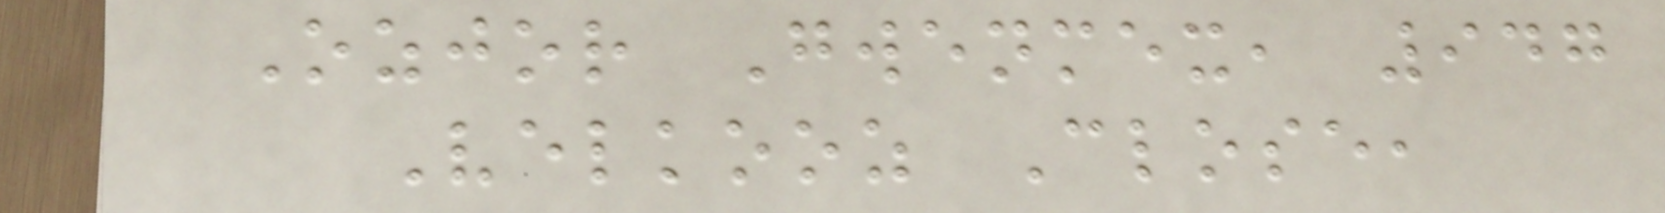Ozjor Gwenmex, 947
Velkooz Close,
